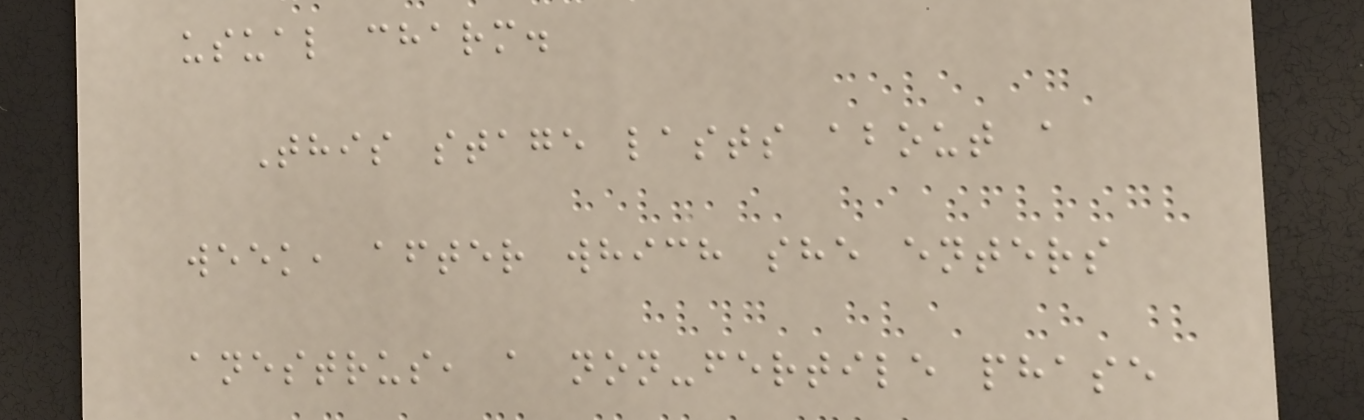usual charm.
This stage lasts about a
week, after which she enters
anestrus, a non-fertile phase
